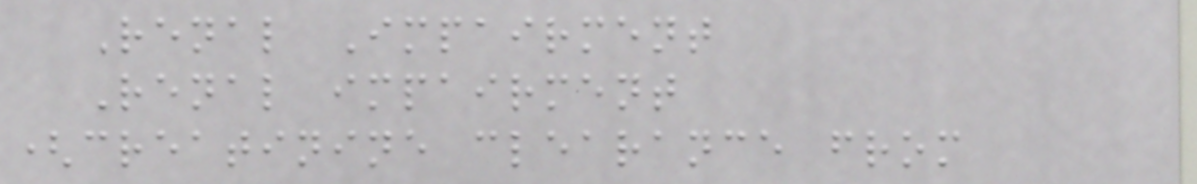Renal Impairment
Renal impairment
(creatinine clearance from
